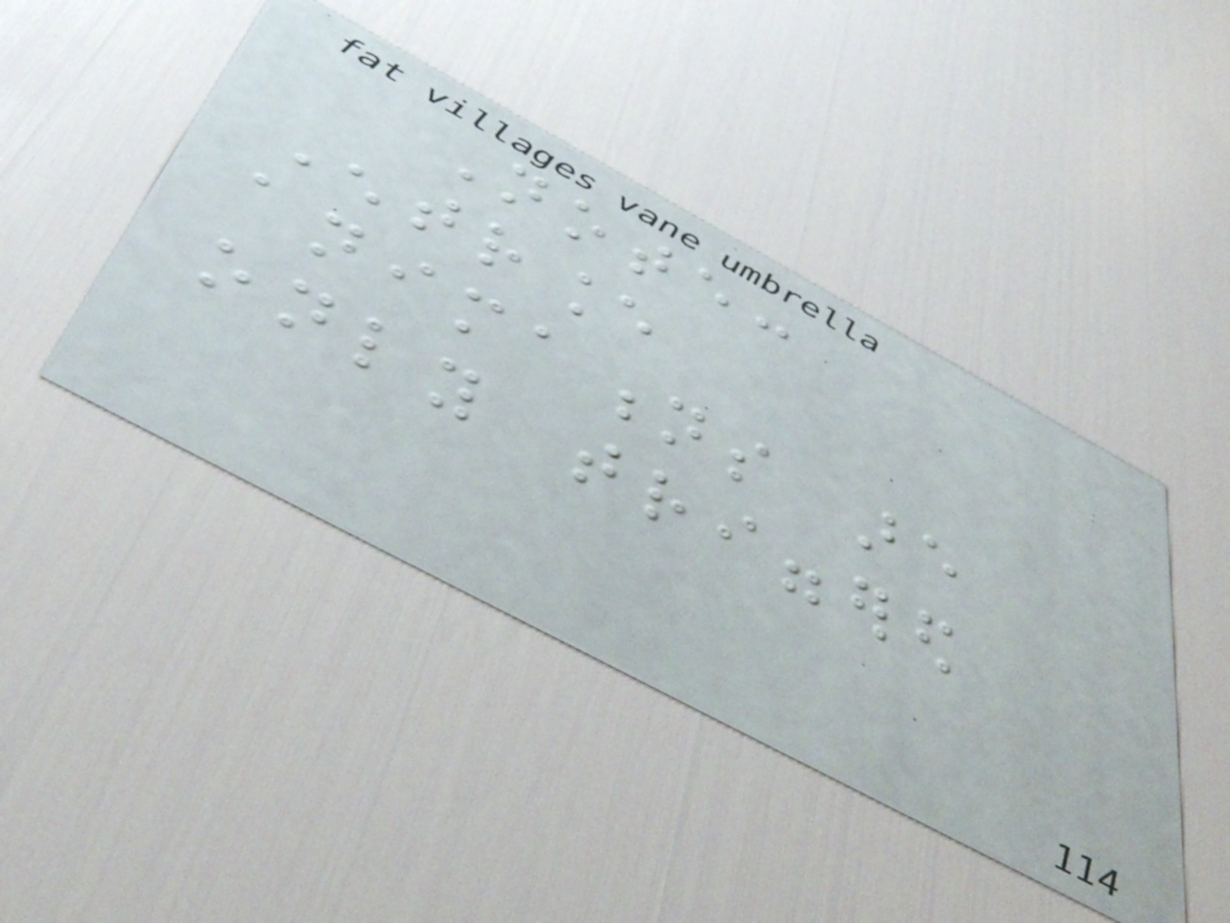Note:
Entrance
animations are
only triggered
